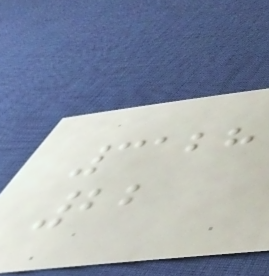3128
22
